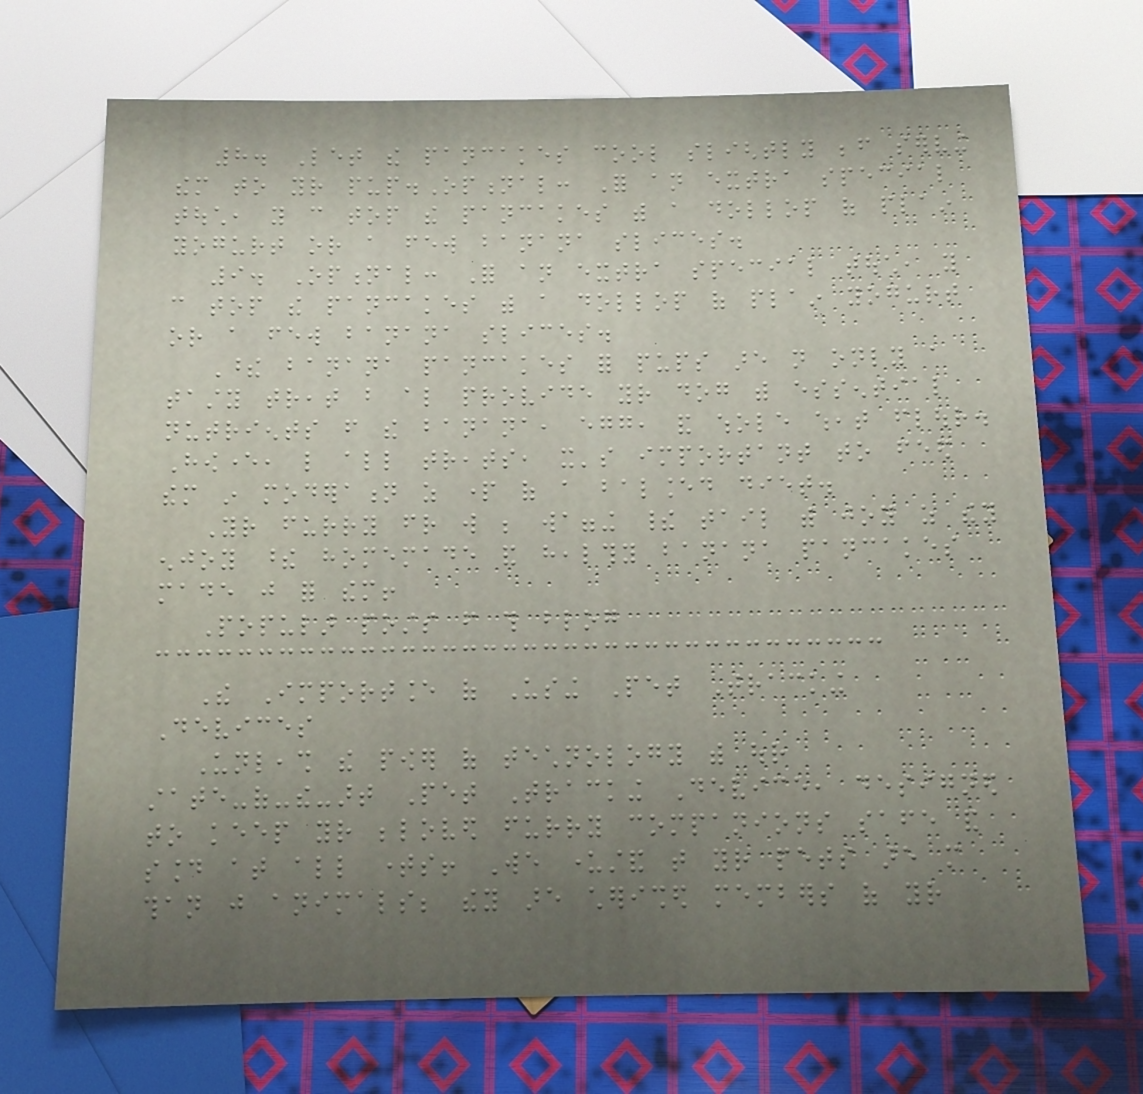8. Let the pancakes cool slightly before serving
them to your pup.Optional: For an extra special
touch, you can top the pancakes with a dollop of plain
yogurt or a few banana slices.
9. Optional: For an extra special touch, you
can top the pancakes with a dollop of plain yogurt
or a few banana slices.
These banana pancakes for pups are not only a
tasty treat but also provide your dog with essential
nutrients from the banana, egg, and whole wheat flour.
However, like all treats, it's important to feed
them in moderation as part of a balanced diet.
Your furry friend will be wagging their tail with joy as they
enjoy these homemade and healthy banana pancakes
made just for them!
Popular posts from this blog
The Importance of Using Pet Tracking
Devices
Unleash the power of technology with our
state-of-the-art Pet Tracking Device, designed
to keep your beloved furry companions safe and
sound at all times! We understand that your pets are more
than just animals; they are cherished members of your
